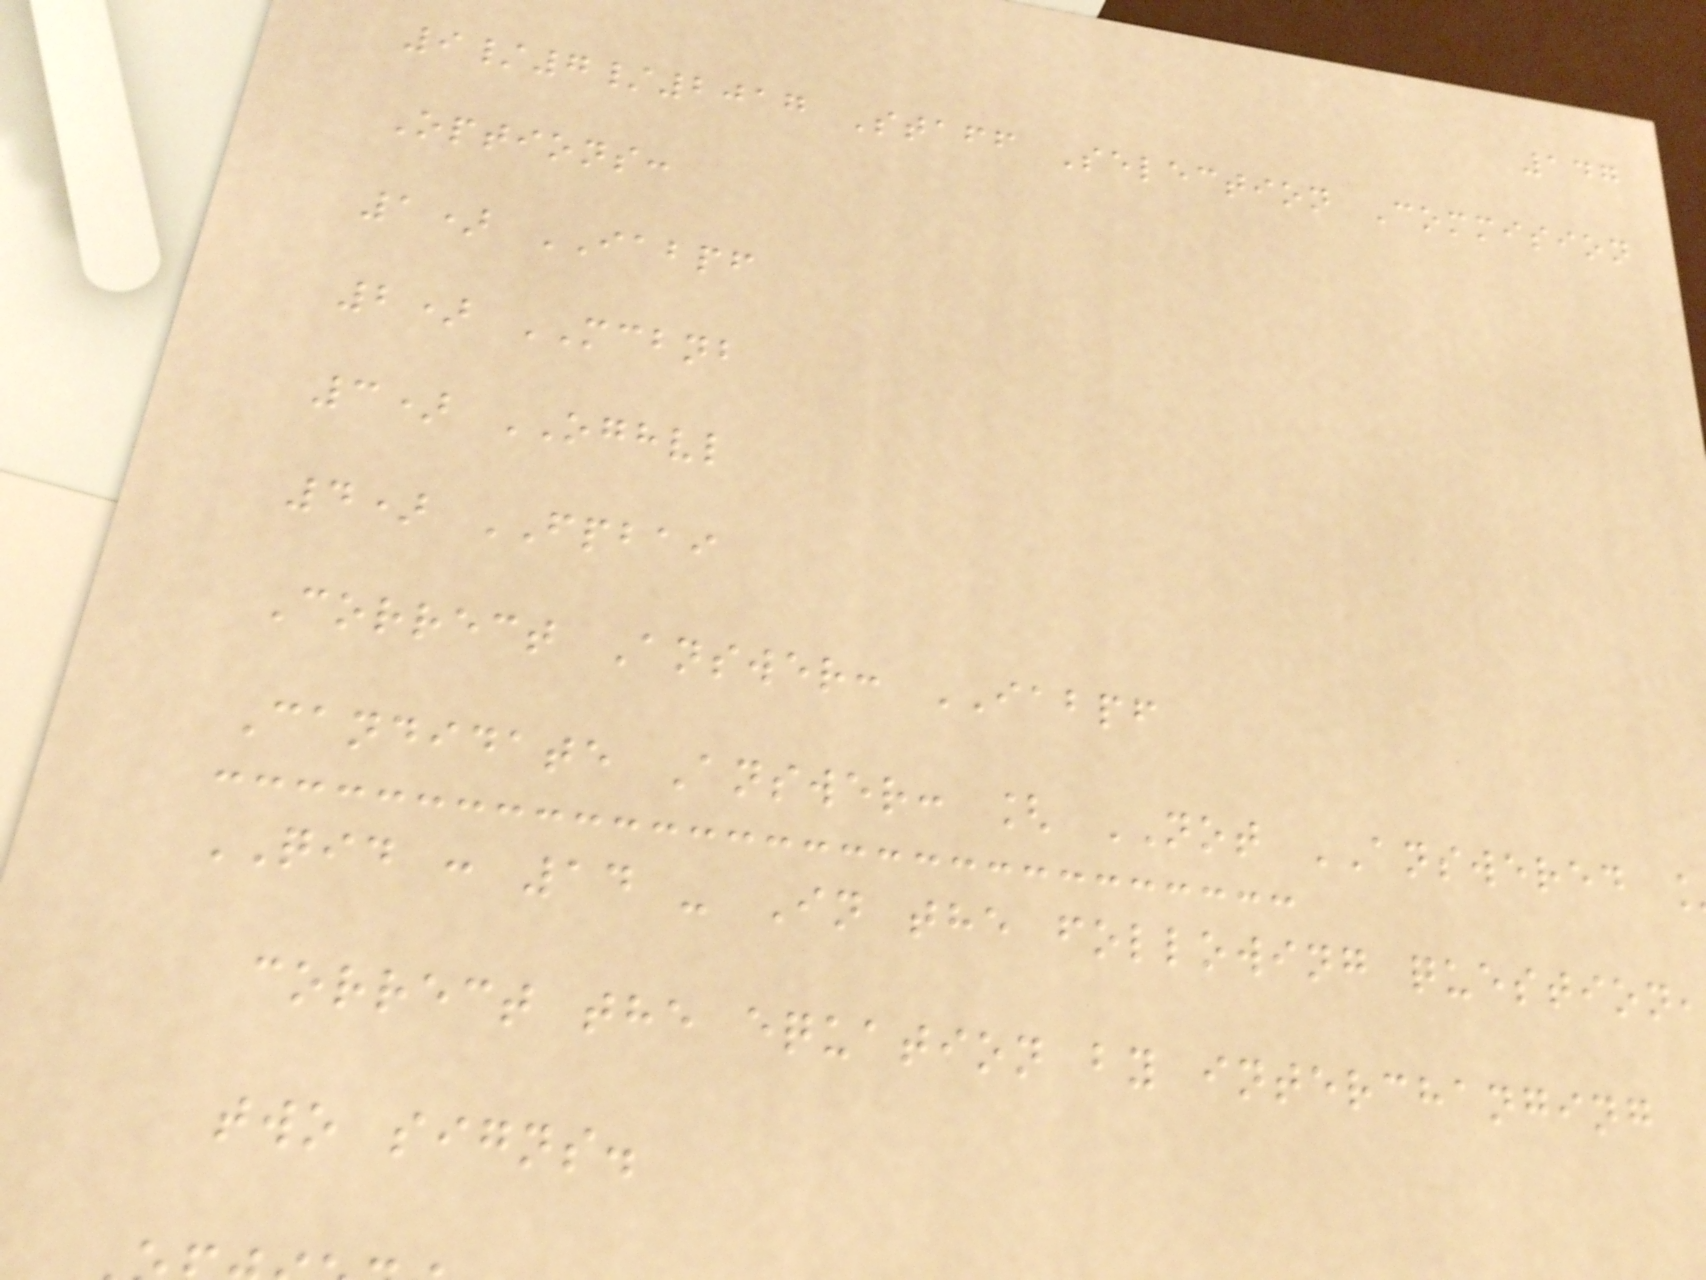147
9/7/2017 Staff Selection Commision
Options:
1) IABPF
2) MCBNB
3) OGHVL
4) FPBAI
Correct Answer: IABPF
Candidate Answer: [ NOT ANSWERED
QID : 14 - In the following question,
correct the equation by interchanging
two signs.
